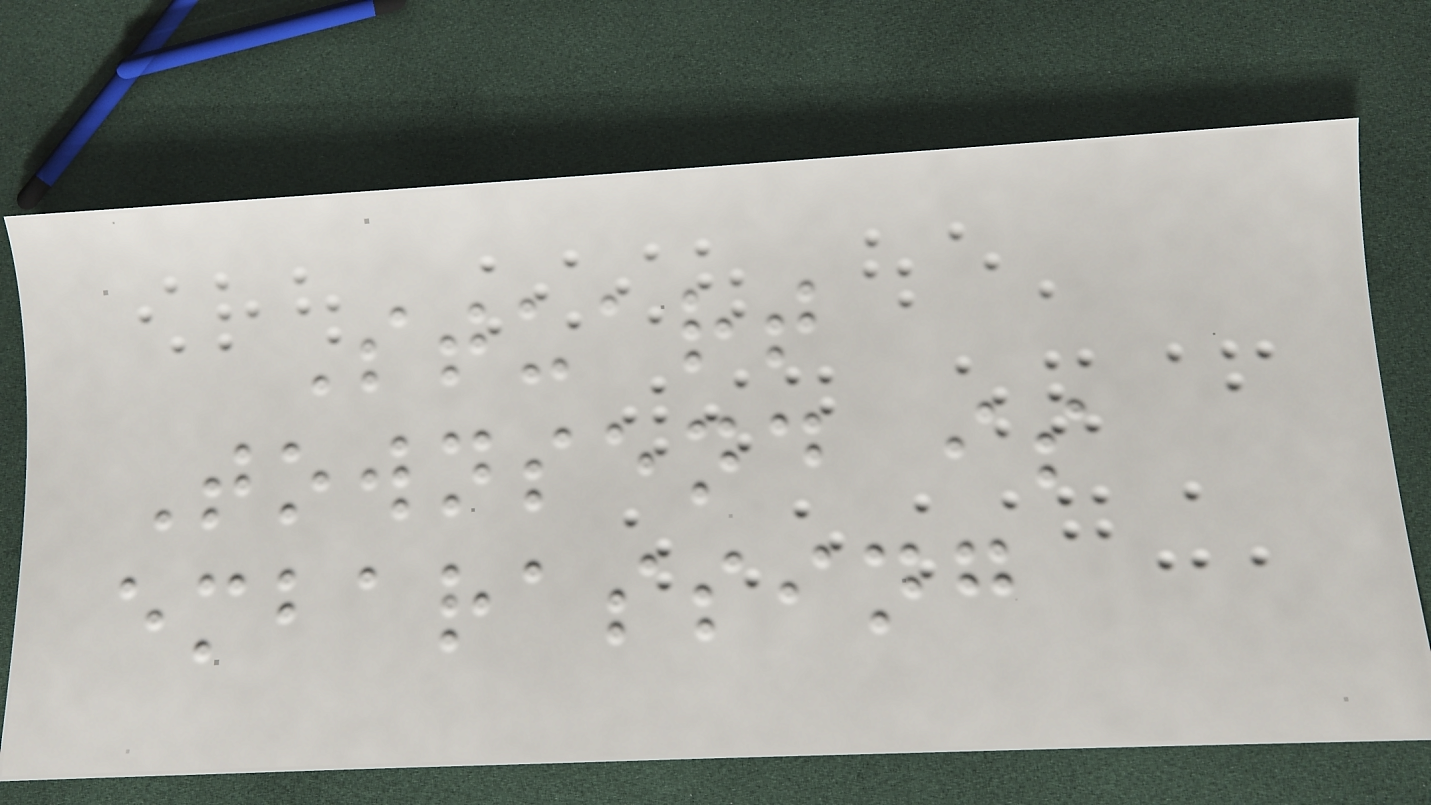Stuart
Townsend is
embarassing
